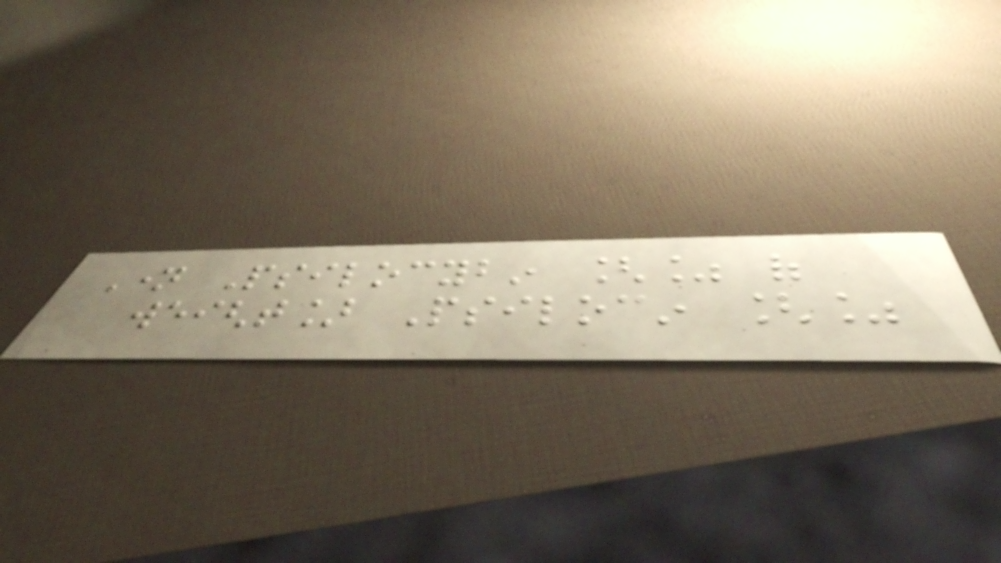Name Psilocybin [% of
weight] Psilocin [%
